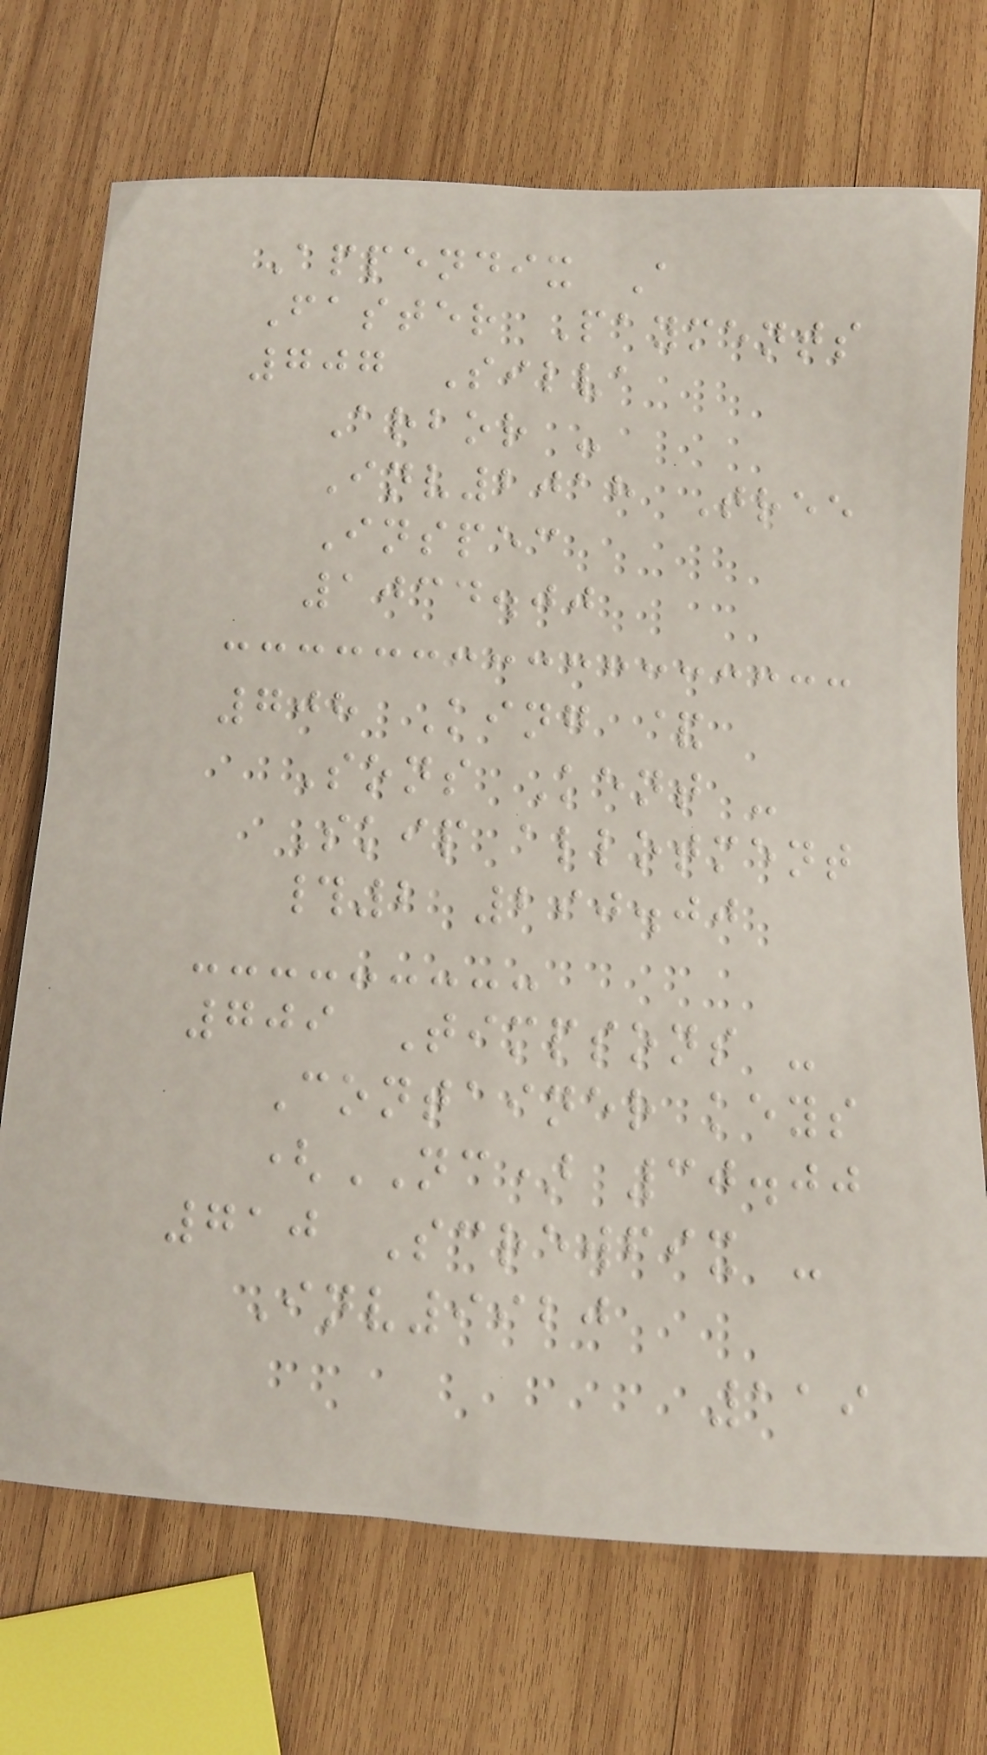Appendix A
Faster Payments
707 Silva
Arbor -
Inv2018 Tree
Inspec
1034.00
708 King &
Sons Kent -
Skip allotment
#2 290.00
709 Timpsons -
Container keys
(NC) 30.00
710 Screwfix -
Inv9920
119
